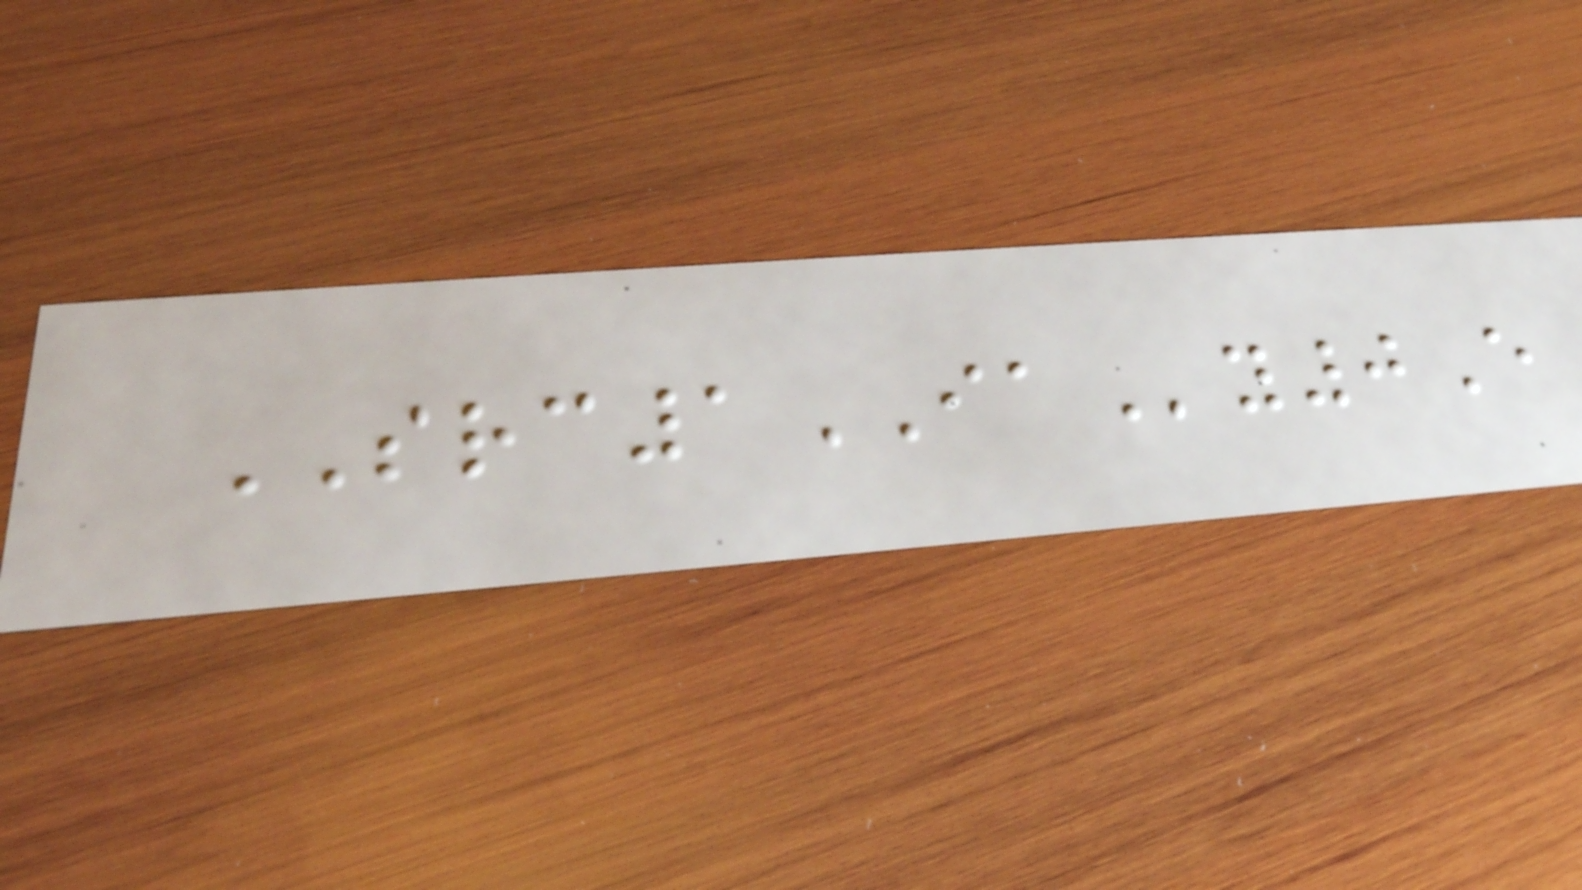SRC1IAy0E
